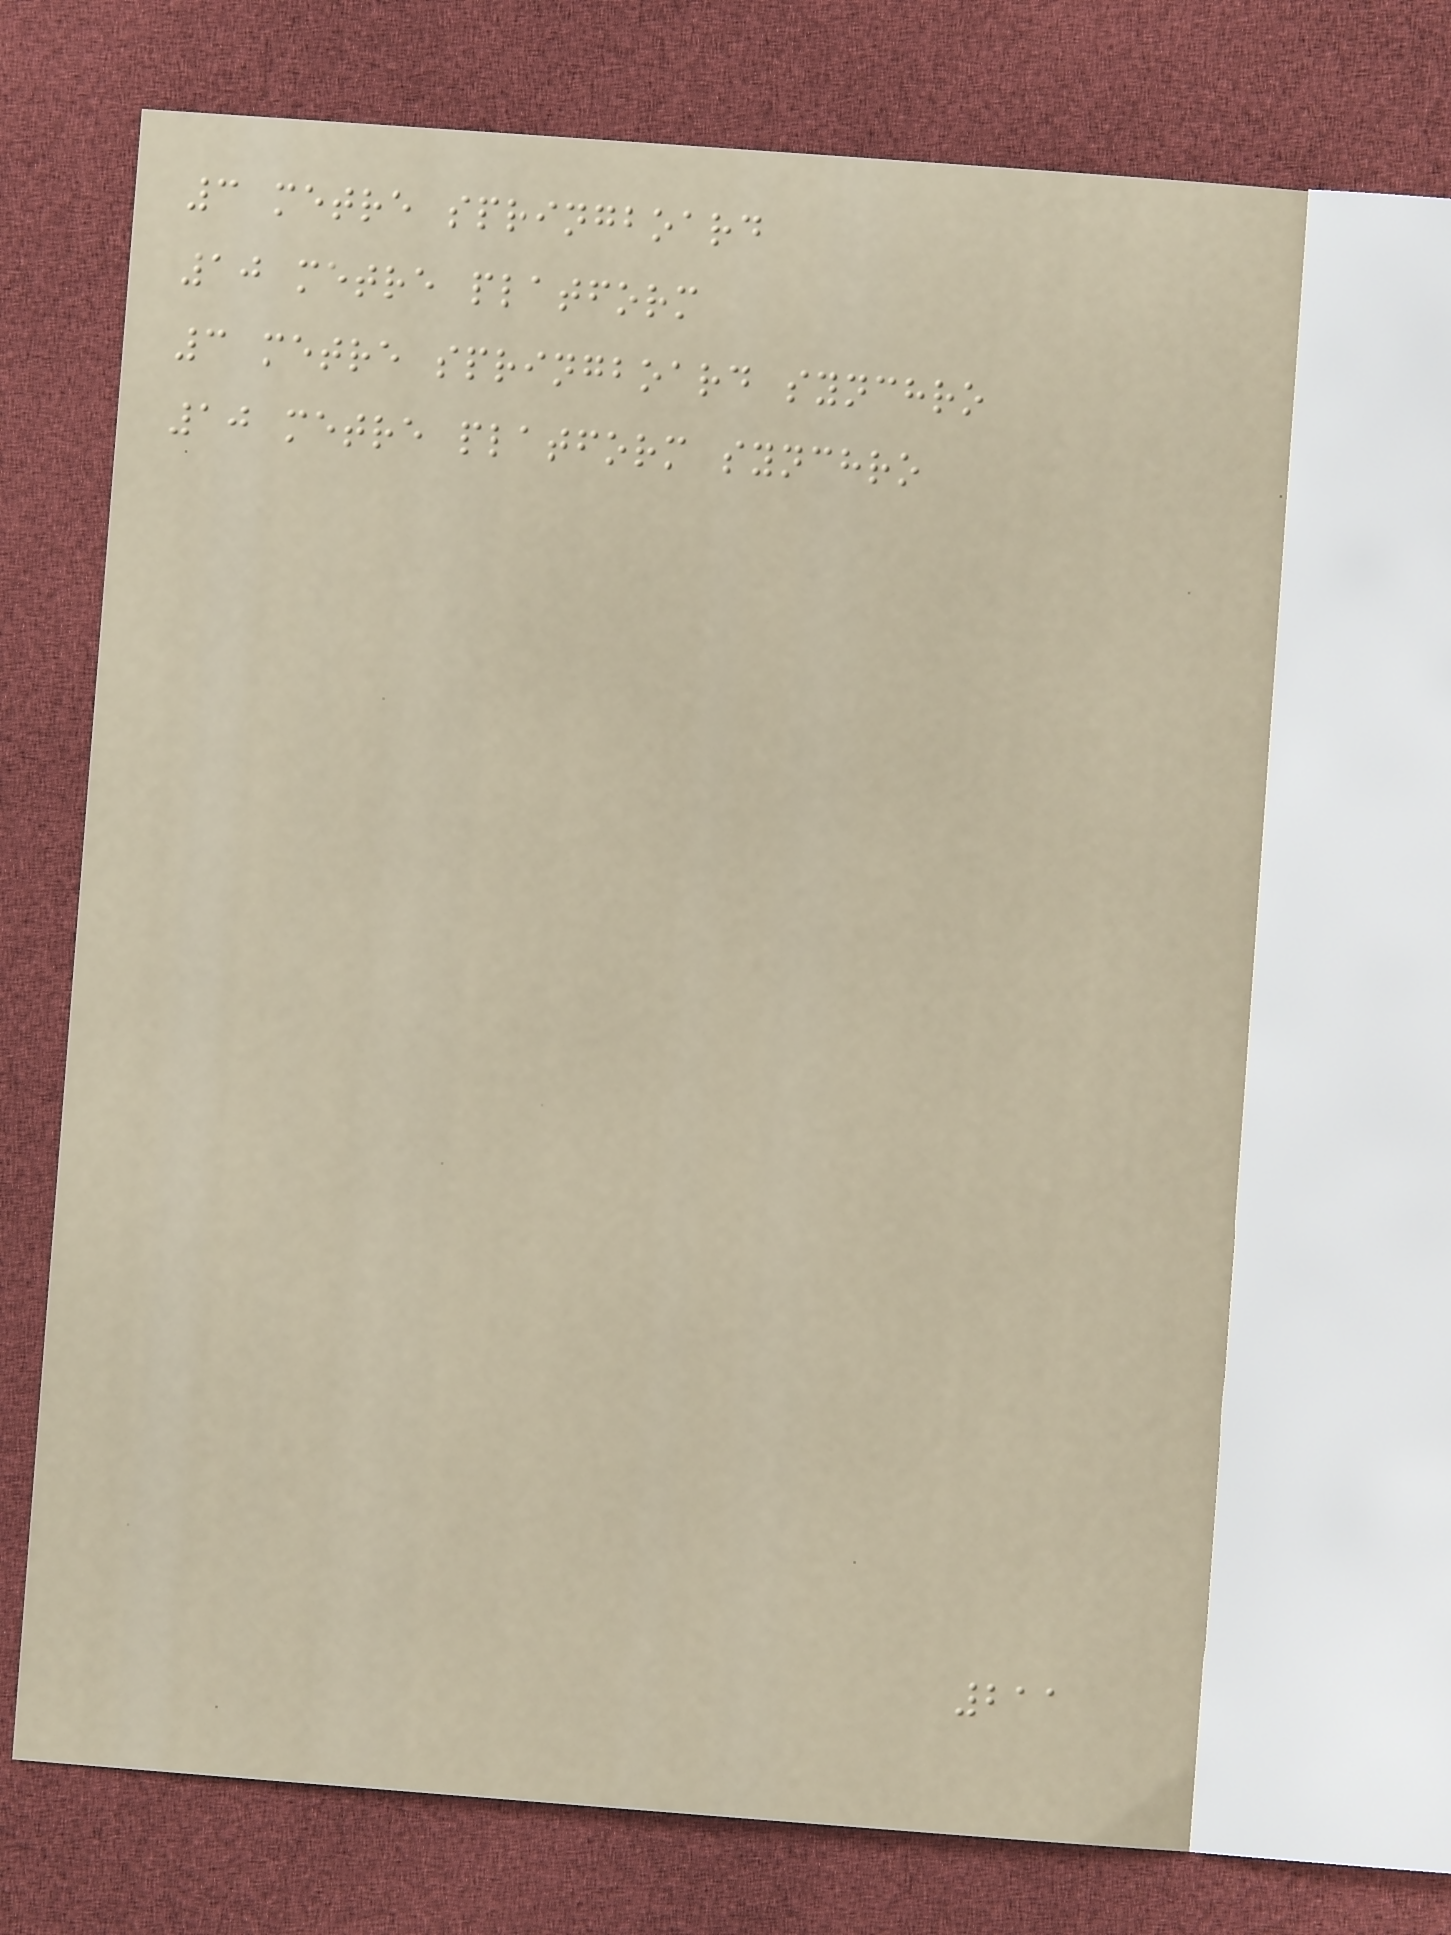3 metre springboard
10 metre platform
3 metre springboard synchro
10 metre platform synchro
211
